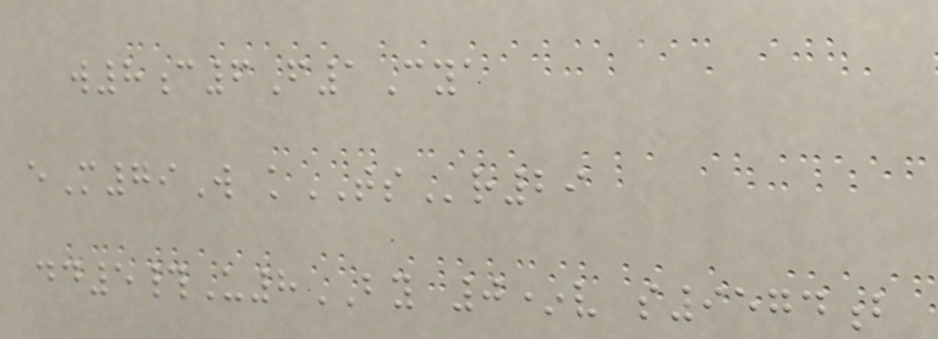w8c6F1Cya
eM79W kTSr29
dd5#U8BY 0*v s9574b
